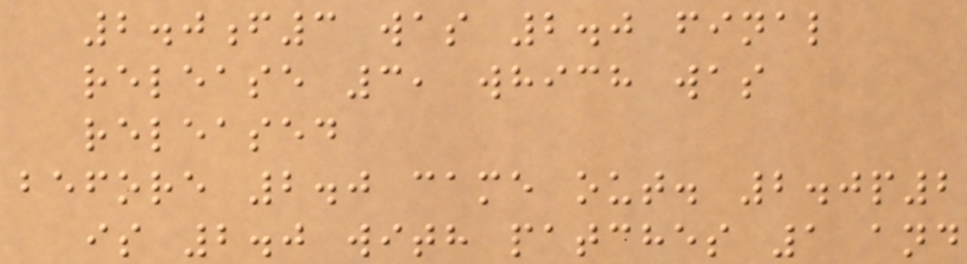2.0f3 was 2.0 final
release 3, which was
released
before 2.0 came out. 2.0p2
is 2.0 with patches 1 and
